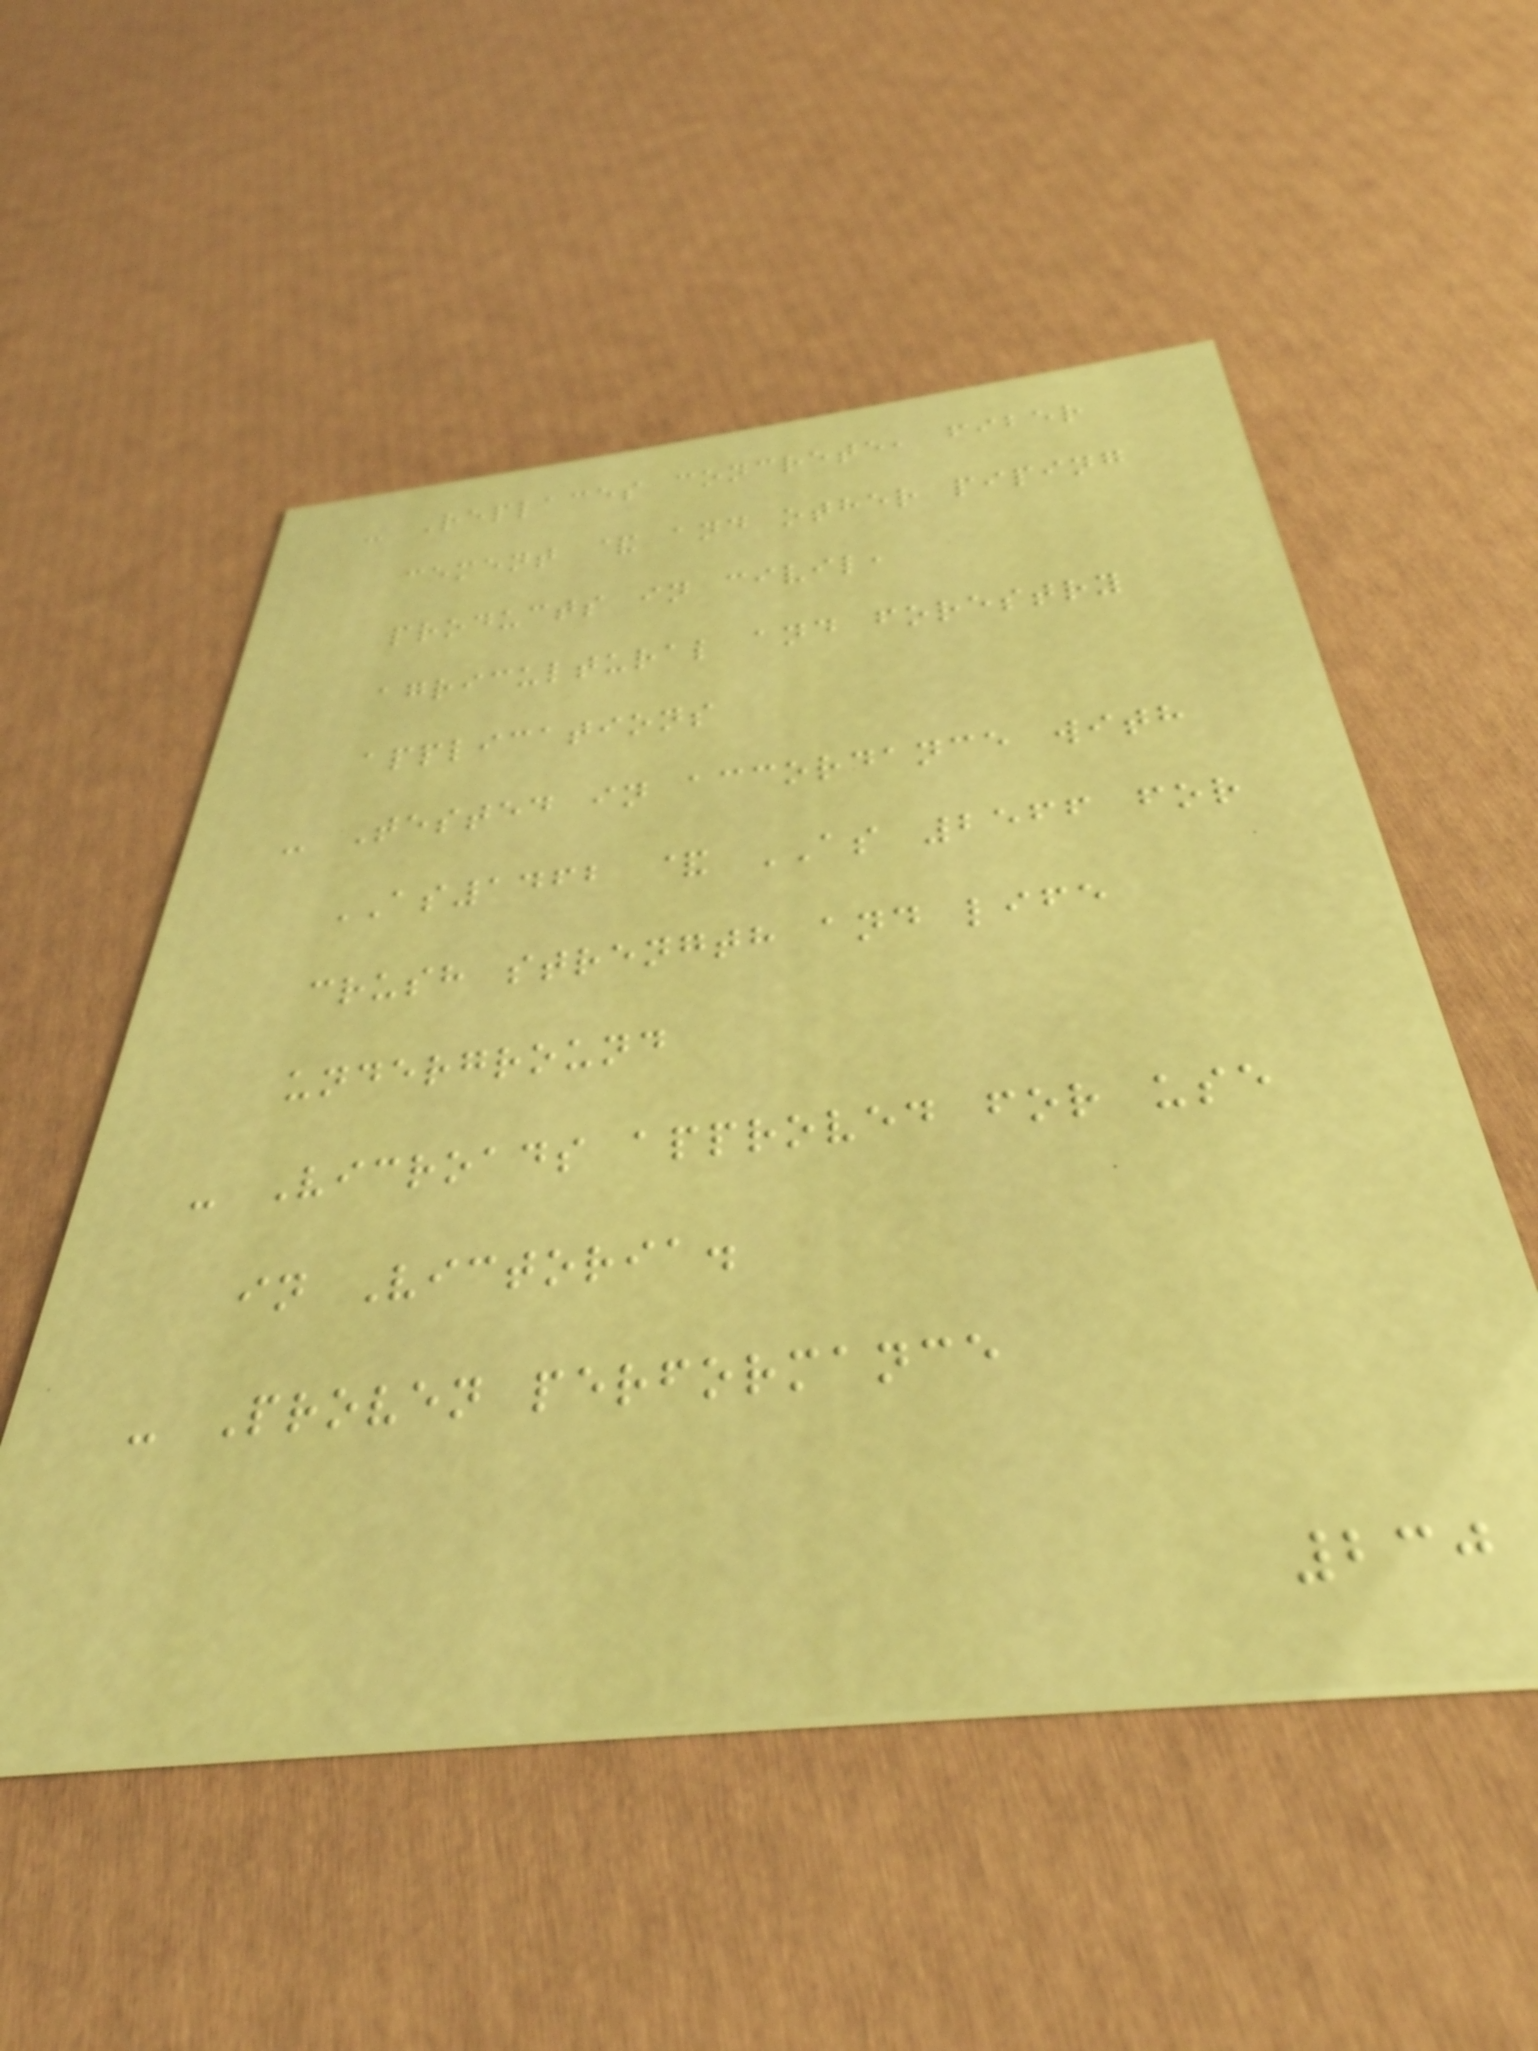- Replaces concrete, fiber
cement & and other piping
products in civil,
agricultural and forestry
applications
- Tested in accordance with
AS1462 & AS 2566 for
crush strength and life
underground
- Vicroads approved for use
in Victoria.
- Proven performance
230
